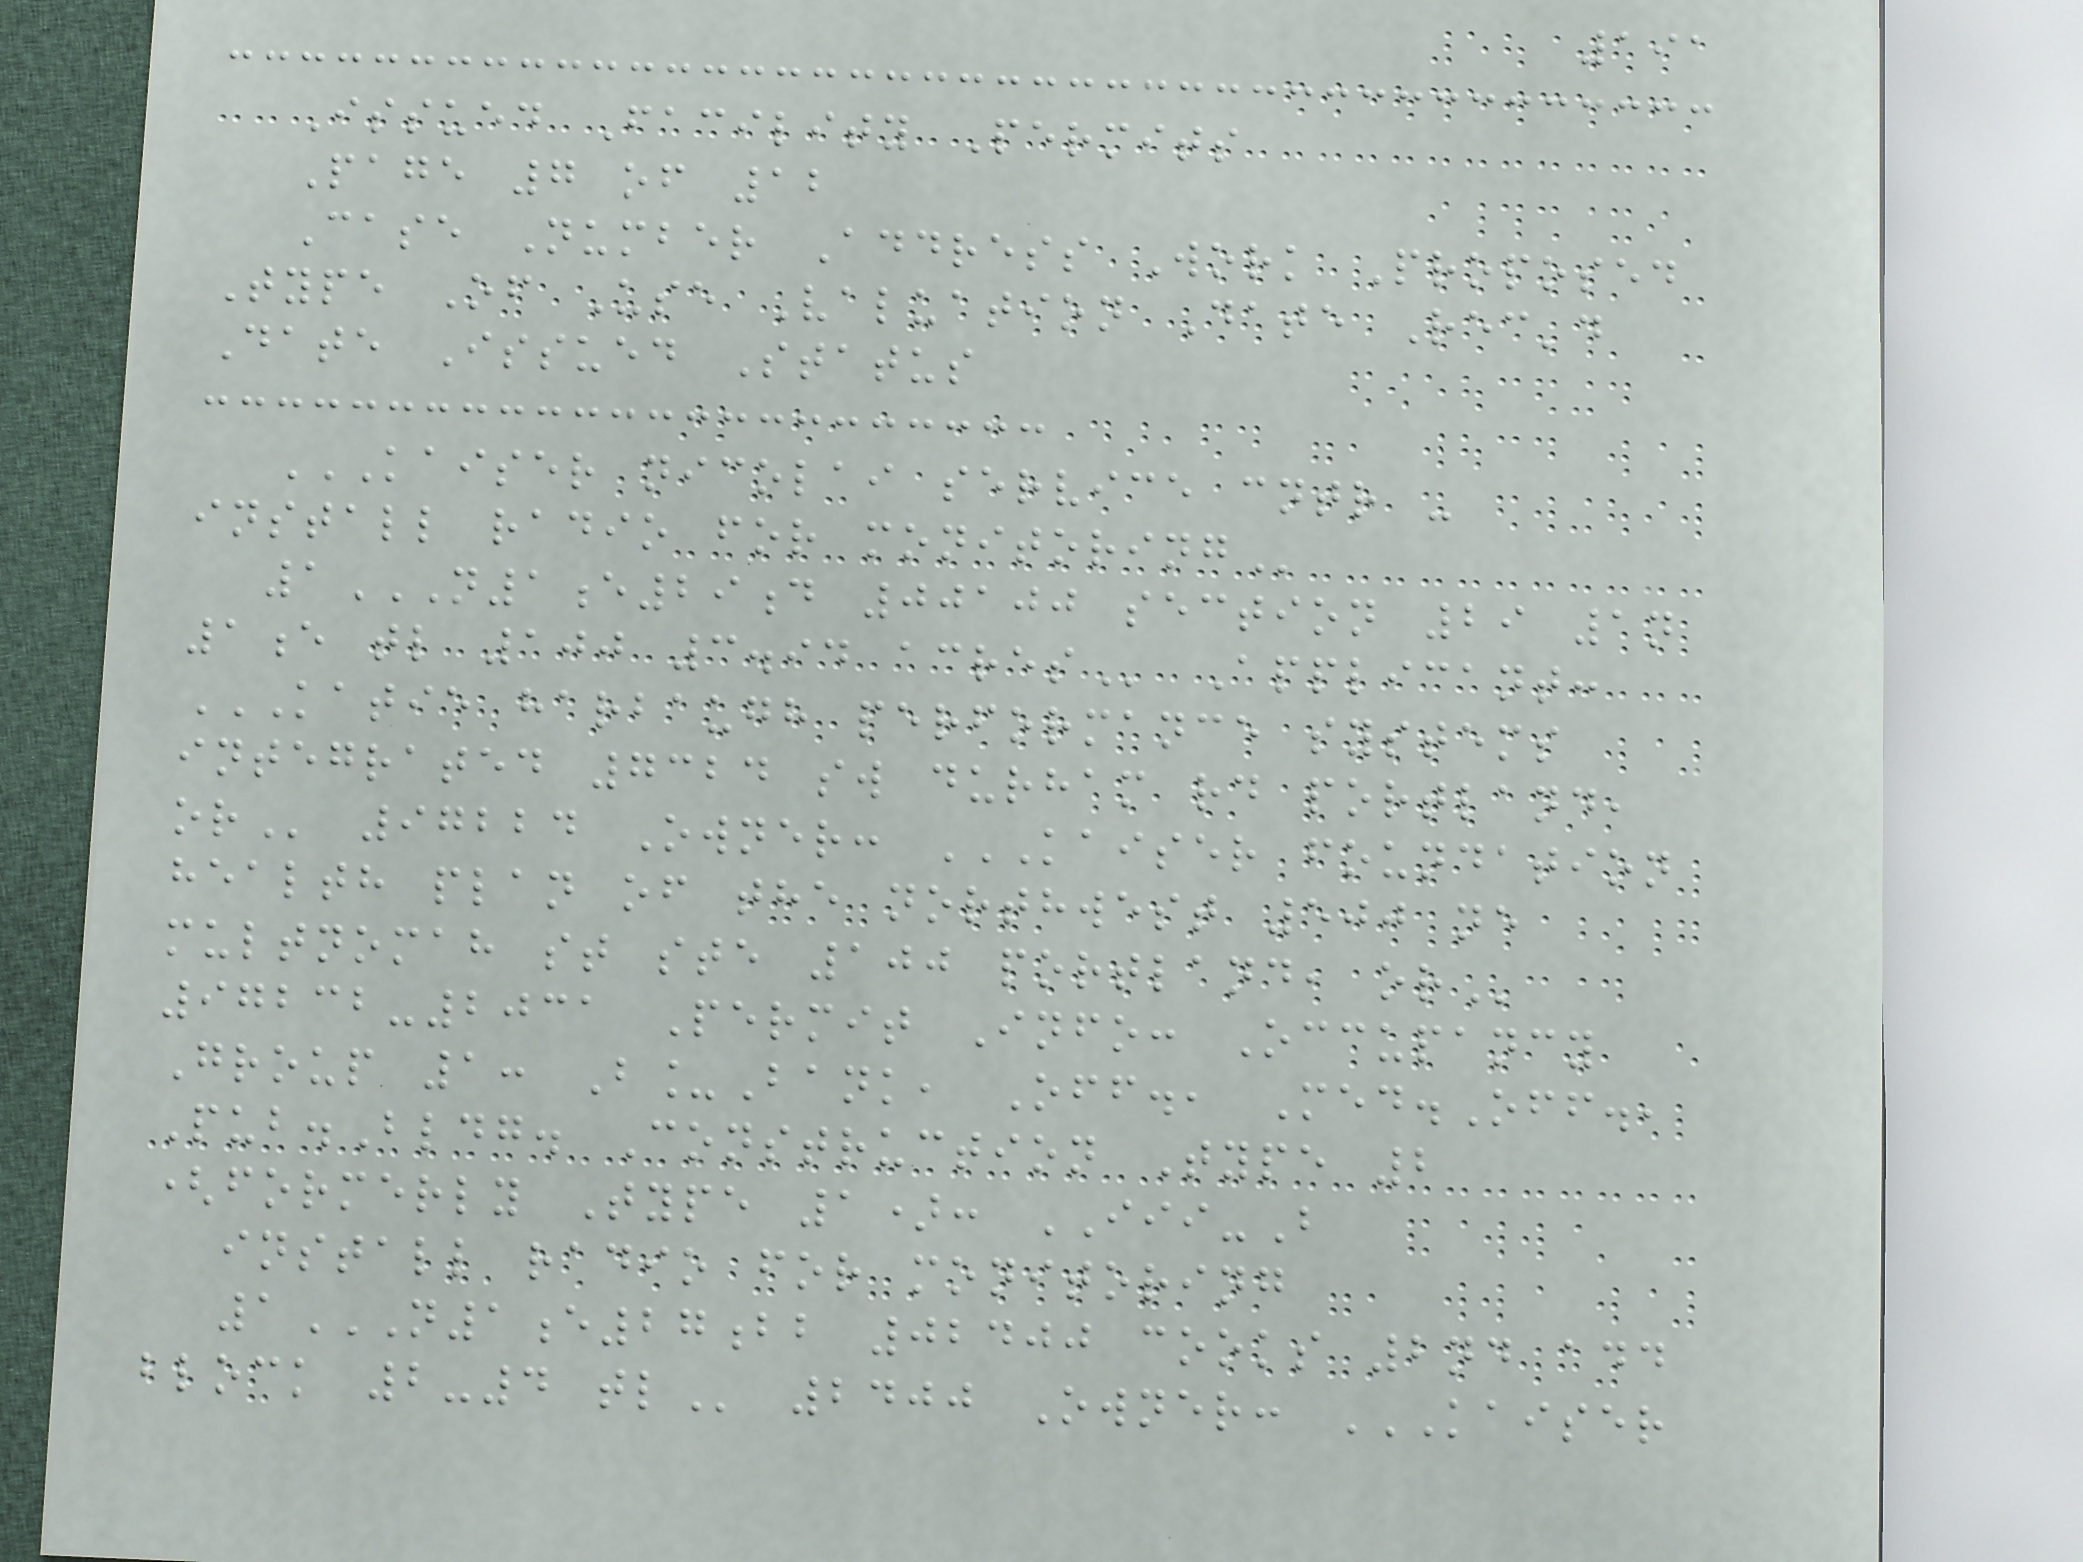191
Issued Facility Permits
Page 7 of 12
Case Number Address Work Proposed
Type Of Use Valuation Date Rec'd
Date Issued Status
KAISER NICOLAI SERVICE CNTR -
INSTALL RADIO FOR MONITORING
1N1E29D 00100 SECTION 29 1N
1E TL 100 3.94 ACRES Applicant:
KATIE HARBAUGH PERFORMANCE SYSTEMS
INTEGRATED 7324 SW DURHAM RD PORTLAND,
OR 97224 Owner: KAISER FOUNDATION
HEALTH PLAN OF THE NORTHWEST 500 NE
MULTNOMAH ST STE 100 PORTLAND, OR
97232-2031 Permit Info: Occupancy
Group 1: B_Bank, Off., Med.Off.,
Pub.Bldg. Construction Type 2
(formerly Type 1): III-B
install radio for monitoring
1N1E27BB 02400 COOKS 2ND ADD
BLOCK 2-4 TL 2400 Owner: KAISER
